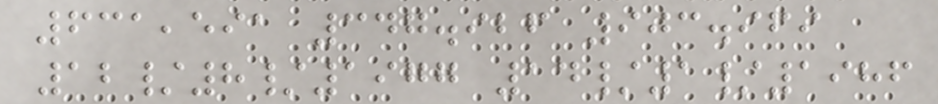631,591 347.926 903.969
12/8/1977 14/1/1986
